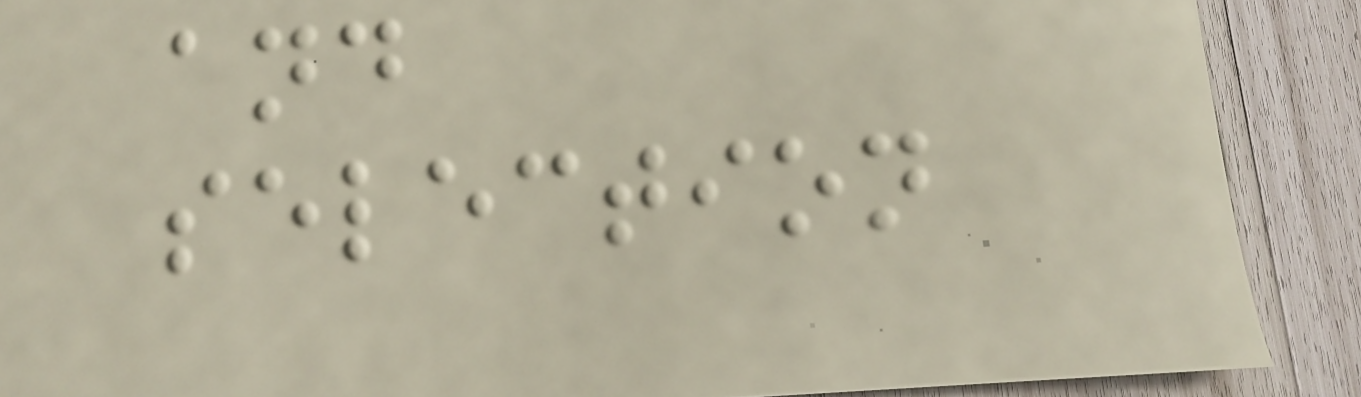and
selection
